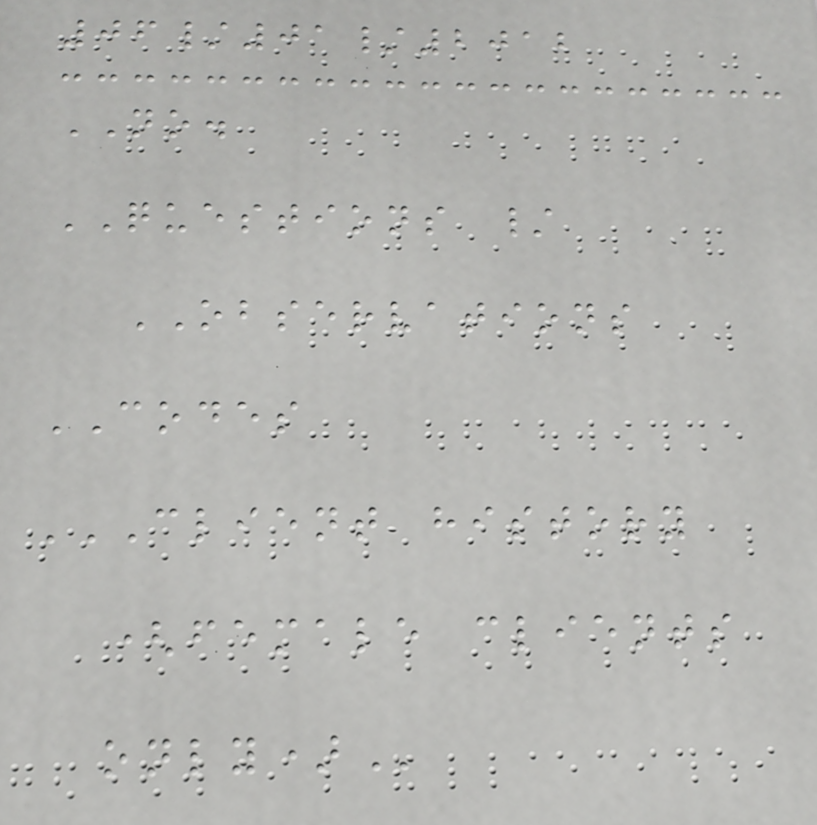06/01/2012
NO.
QUESTIONS /
OBSERVATIONS
CODES
CLIENT HISTORY
(FEMALE CLIENTS
ONLY)
